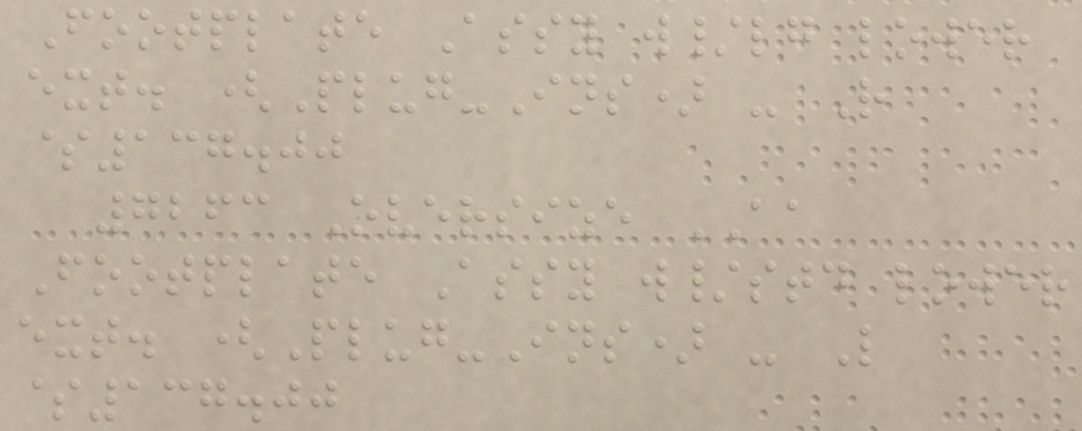Footplate Assy w/lg lower
ext. (Plug-Ins) - R
$137.00
7263 Oversize AA
Footplate Assy w/std lower
ext. (Plug-Ins) - L
$137.00
